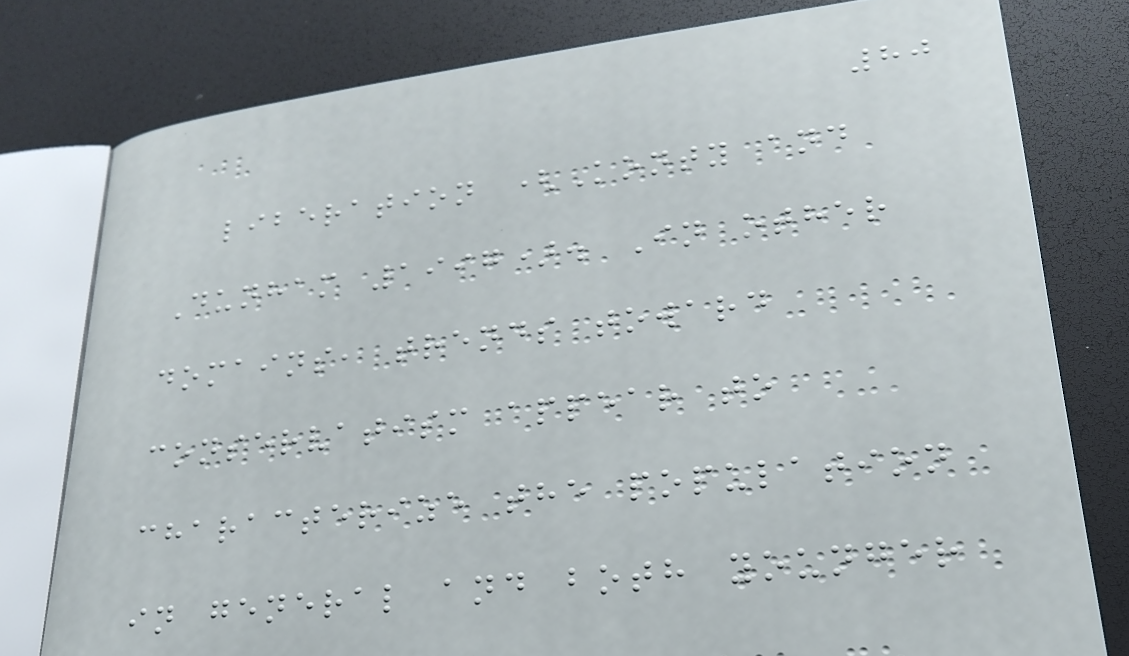80
liberation (Konty and
Dunham 1997). In other
domains, trends toward
conservatism appear to
characterize the population
in general and both younger
